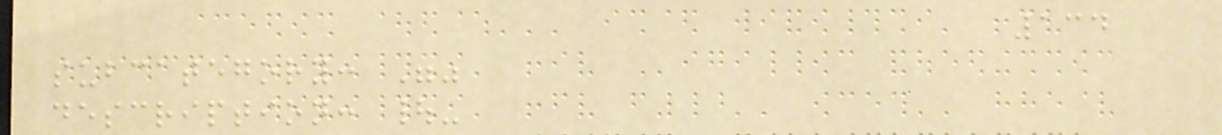134
subcategory: ""
description: |-
